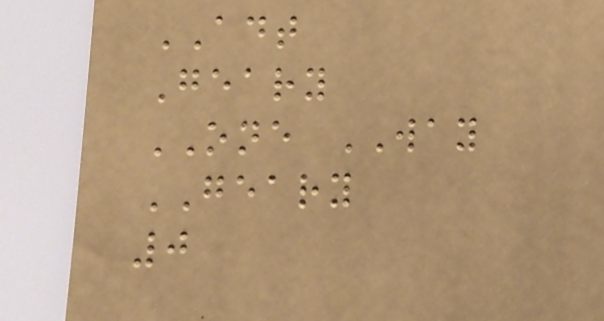ADT
Geary
ONE WAY
GEARY
0
